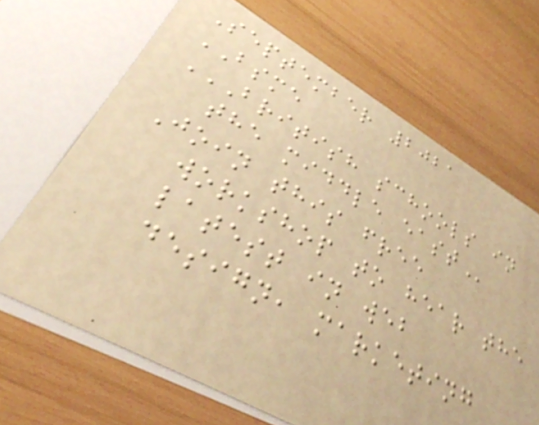September 2021
BSME
BRITISH SCHOOLS IN
THE MIDDLE EAST
Join this free
workshop to hear the
latest in web
design, marketing
